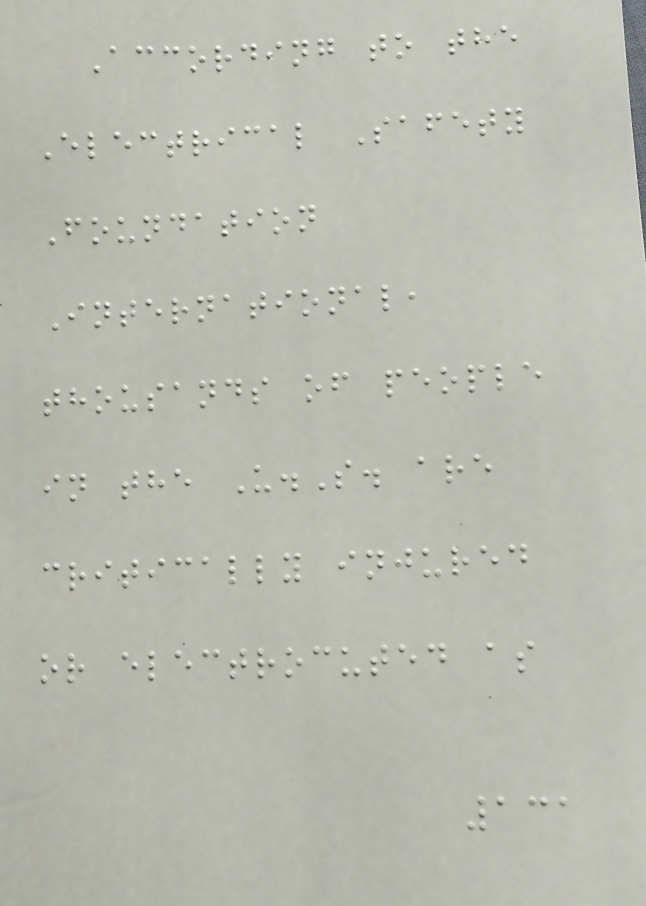According to the
Electrical Safety
Foundation
International,
thousands of people
in the U.S. are
critically injured
or electrocuted as
131
